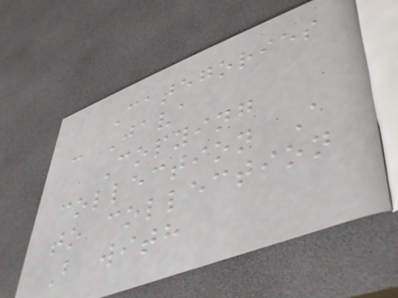Categories
: Java
Copying
collection A
to collection
B with
